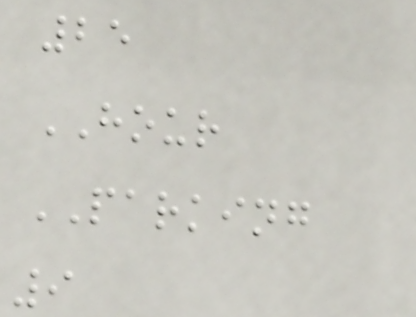25
HOUR
PARKING
9
